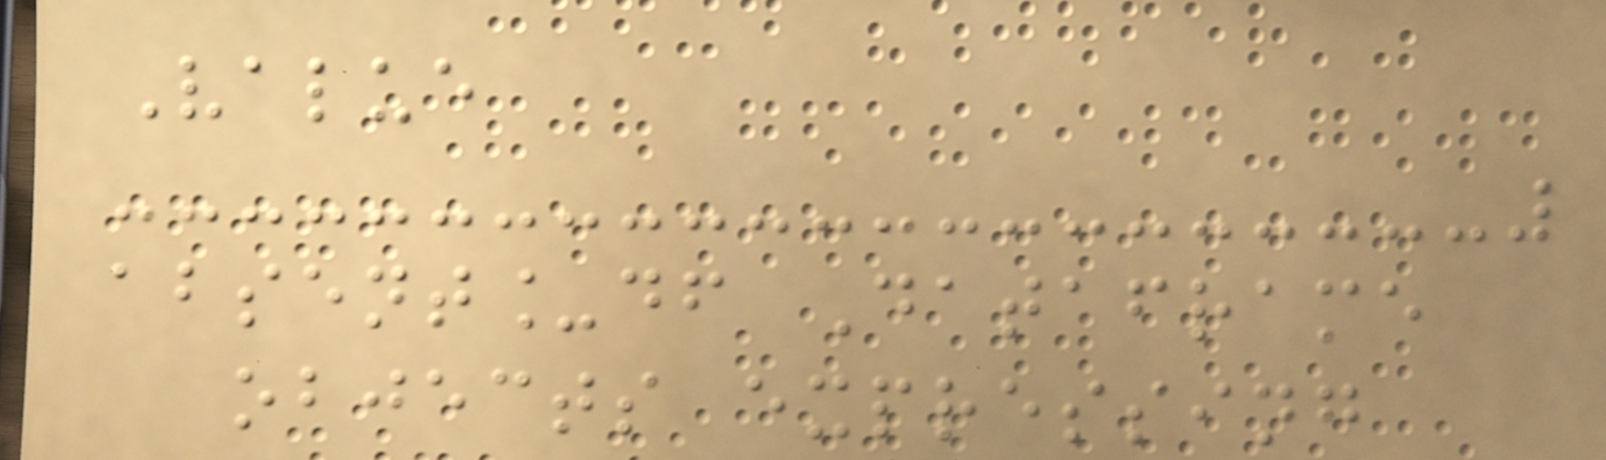Value
absent_df Dataframe
objects expressing
